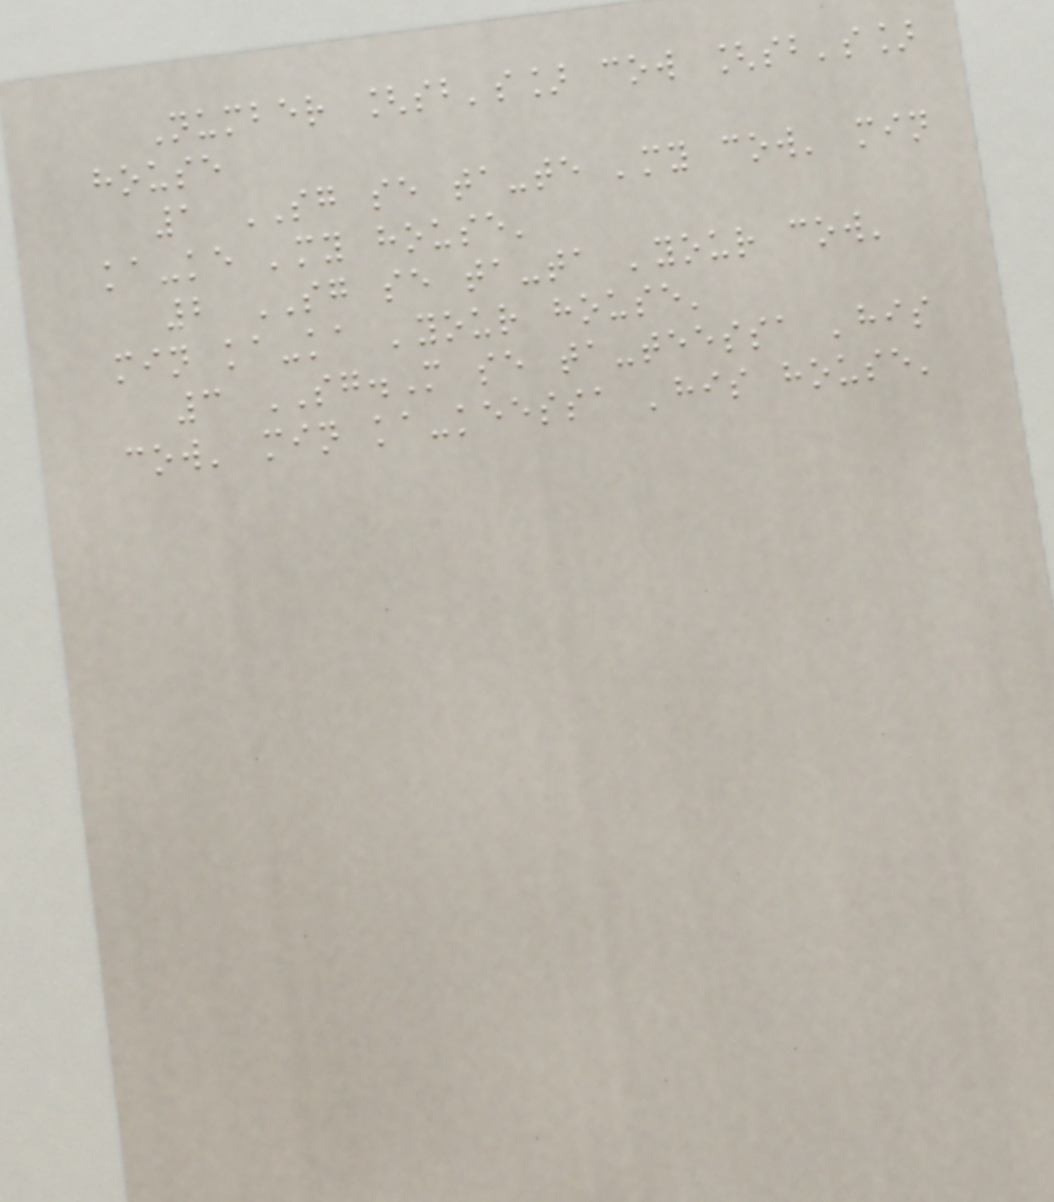Number [sb's] cow [sb's]
house
1 SG se ta-te 'my cow' min
ka-ke 'my house'
2 SG se ta-ta 'your cow'
min ka-ka 'your house'
3 SG.M se ta-teessa 'his
cow' min ka-keessa 'his house'
